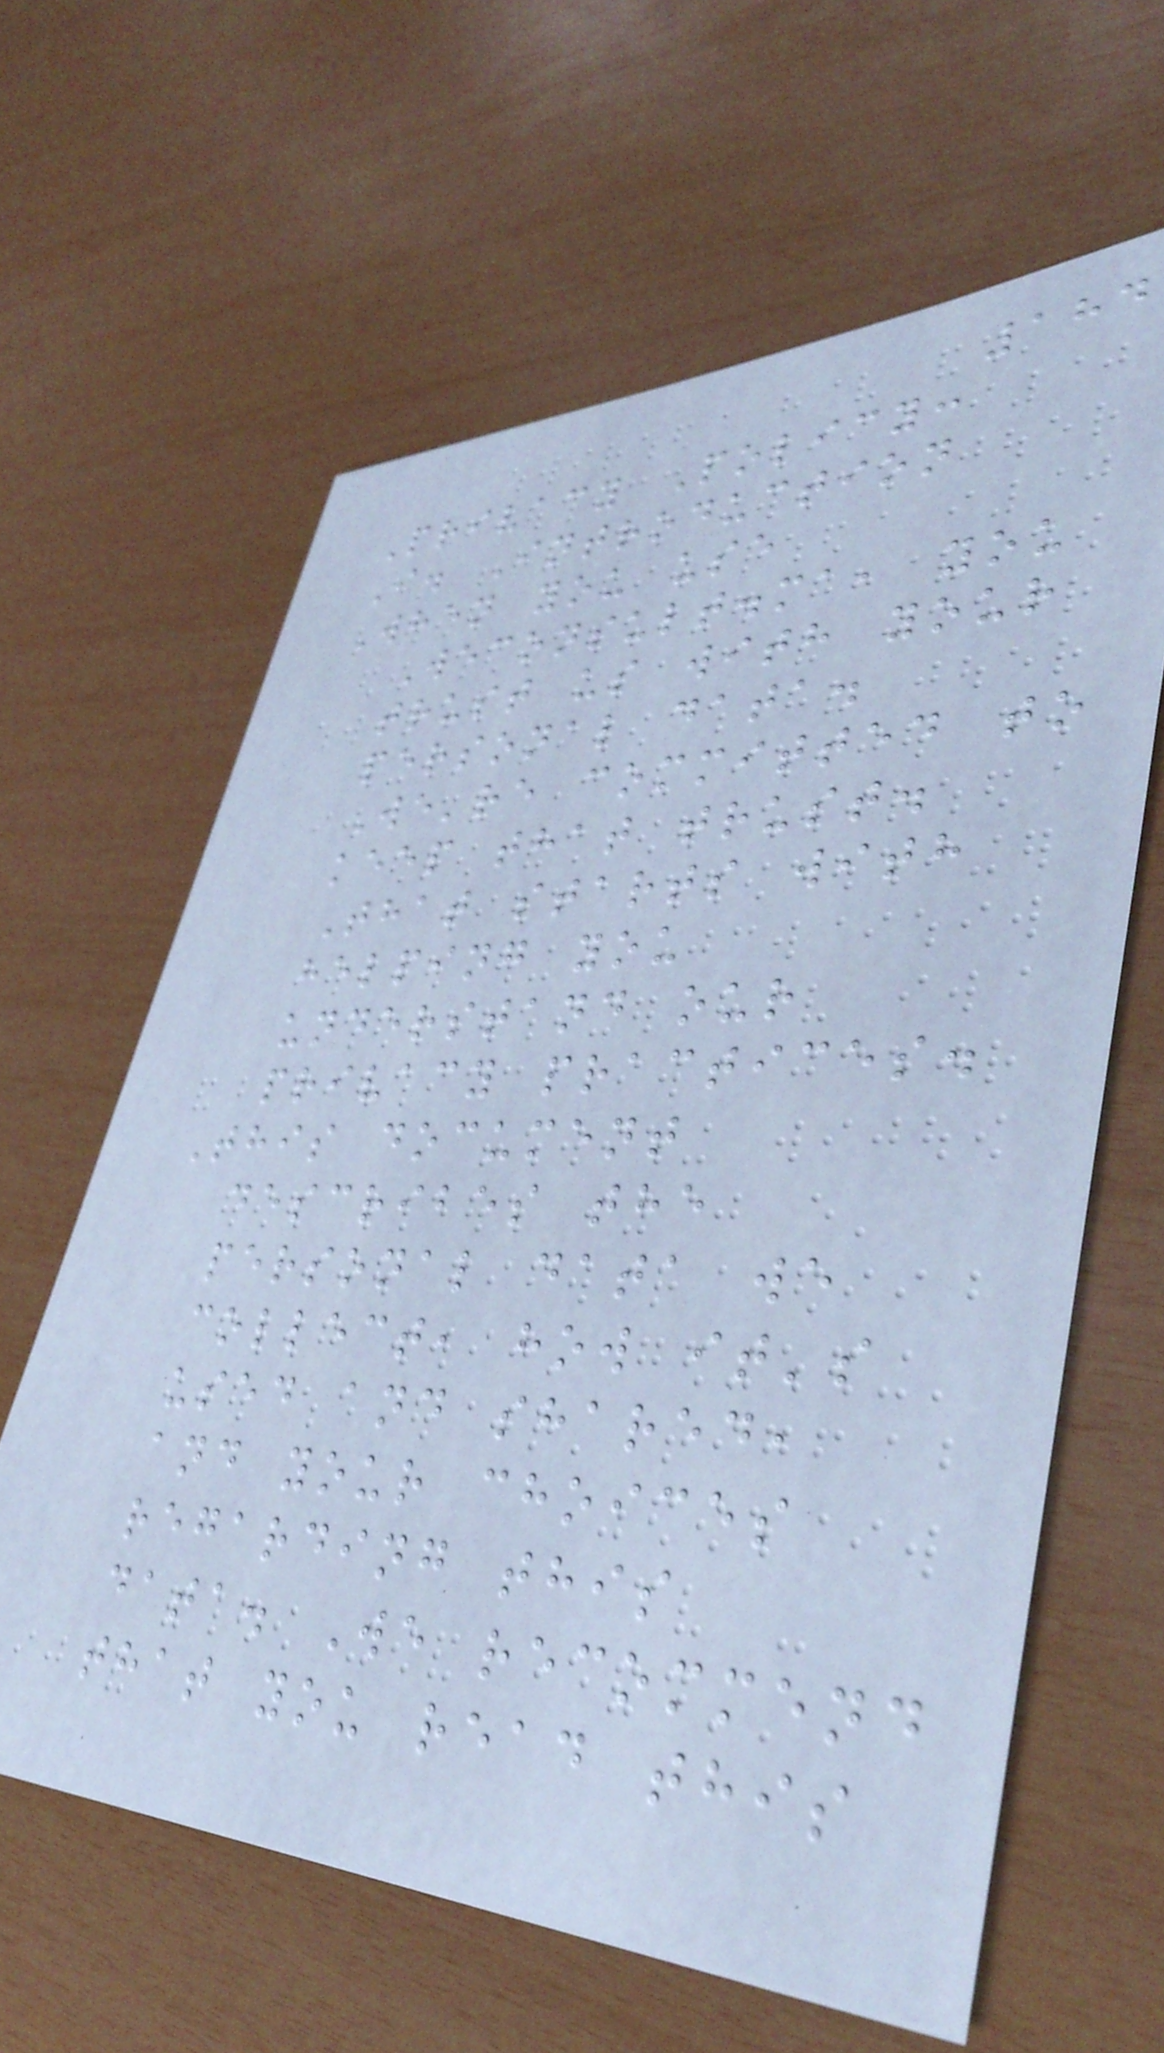184
Privacy Policy:
I. Introduction
When you use
Weconsult.ma, you
trust us with your
personal data.
We're committed to
keep that trust.
That starts with
helping you
understand our
privacy practices.
This document
describes the
personal data we
collect, how it's
used and shared,
and your choices
regarding this
data. We recommend
that you read this
